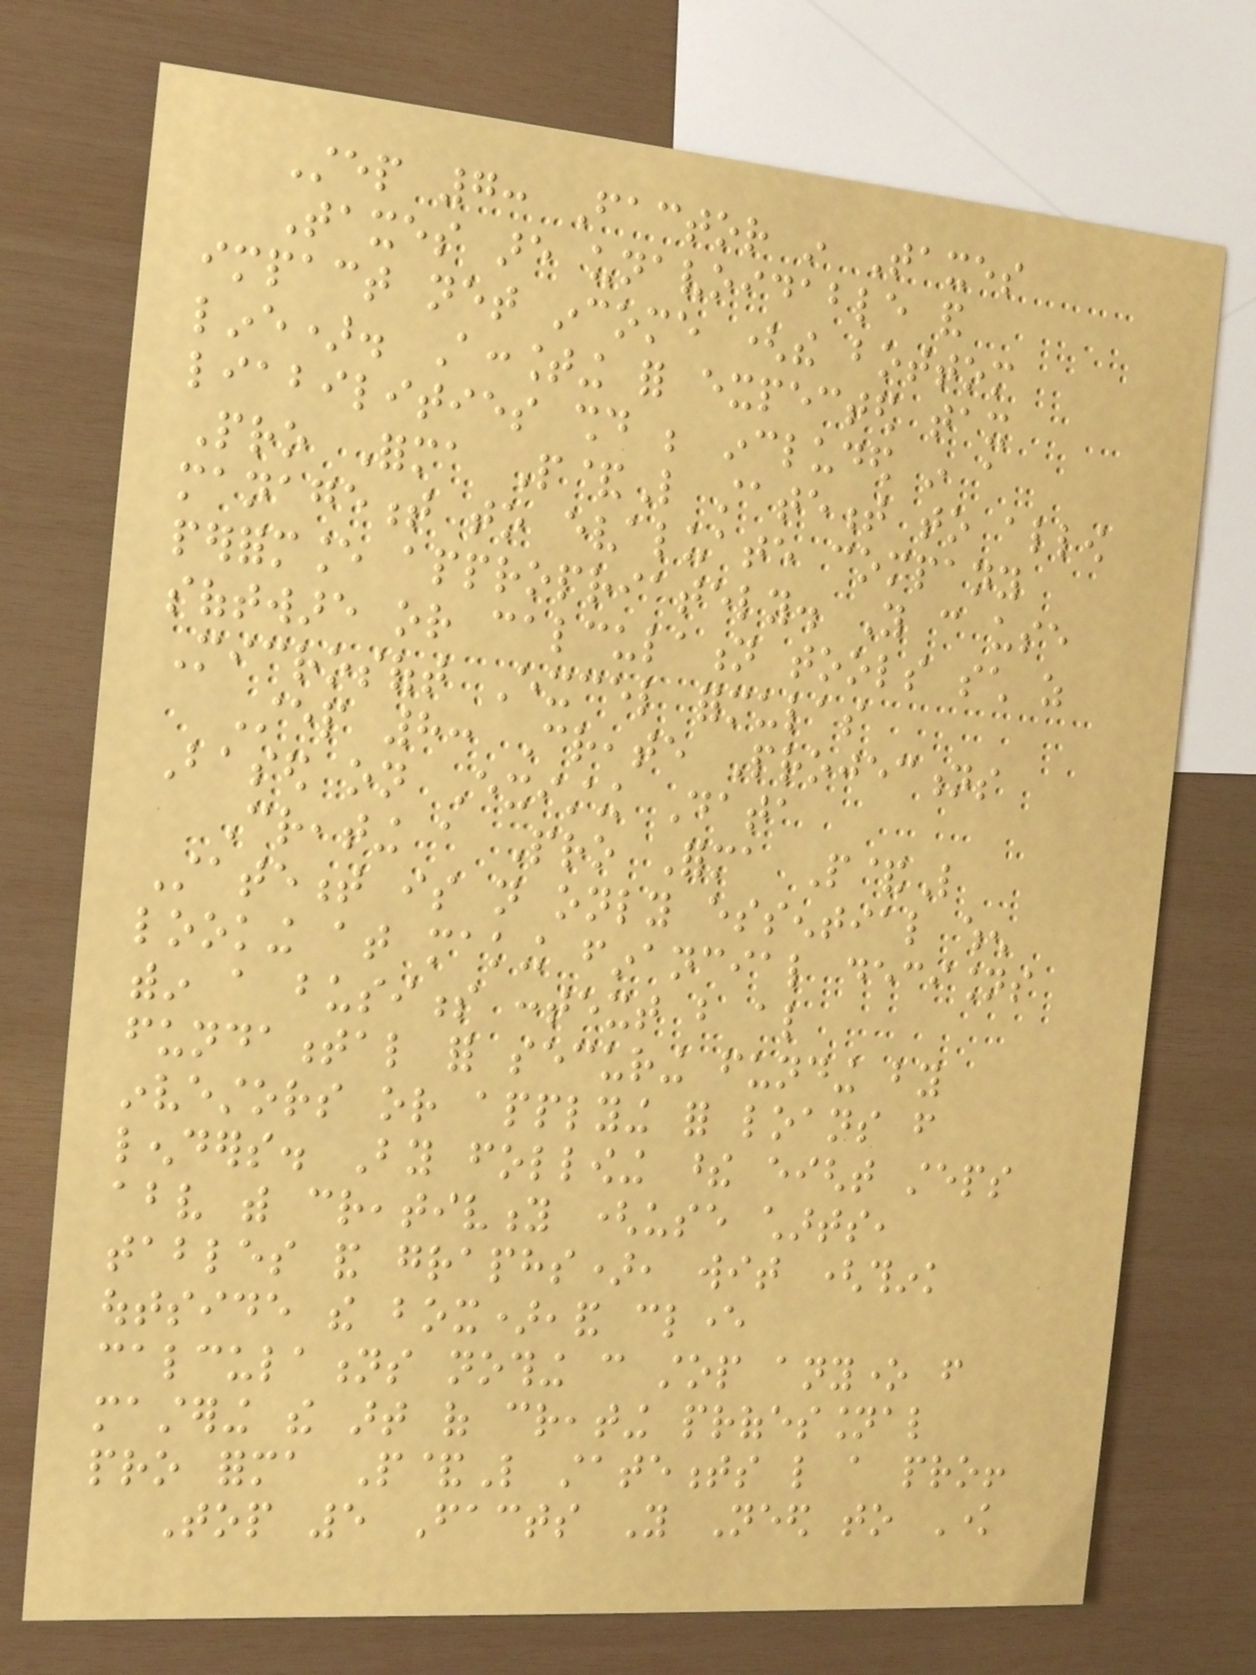Step 7: Factor in Taxes
Taxes are unavoidable and
impact net income (the bottom
line). Accounting for expected tax
liabilities should be included in a
Pro Forma P&L statement to allow
management to evaluate company
performance appropriately. You can use
software or calculation tools such as
Microsoft Excel formulas
Step 8: Create Projections
Based on Existing Data
Creating a Pro Forma P&L
Statement is not only essential when
looking at making financial decisions
within a business context but also
fundamental for securing funding by
investors or applying for loans from
lenders. By following these eight steps
above with creativity (use charts,
tables and graphs), wit (think
outside the box),and clever
calculations nothing can stop anyone from
mastering the art of creating professional
pro forma P&L statements like a pro!
Top 5 Facts You Need to Know
